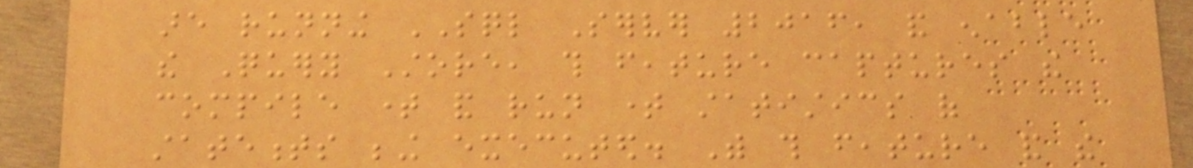are running SQL Server 2016, and enable
the Query Store, this feature captures the
compile time and run time statistics of
statements being executed. With this feature and the
